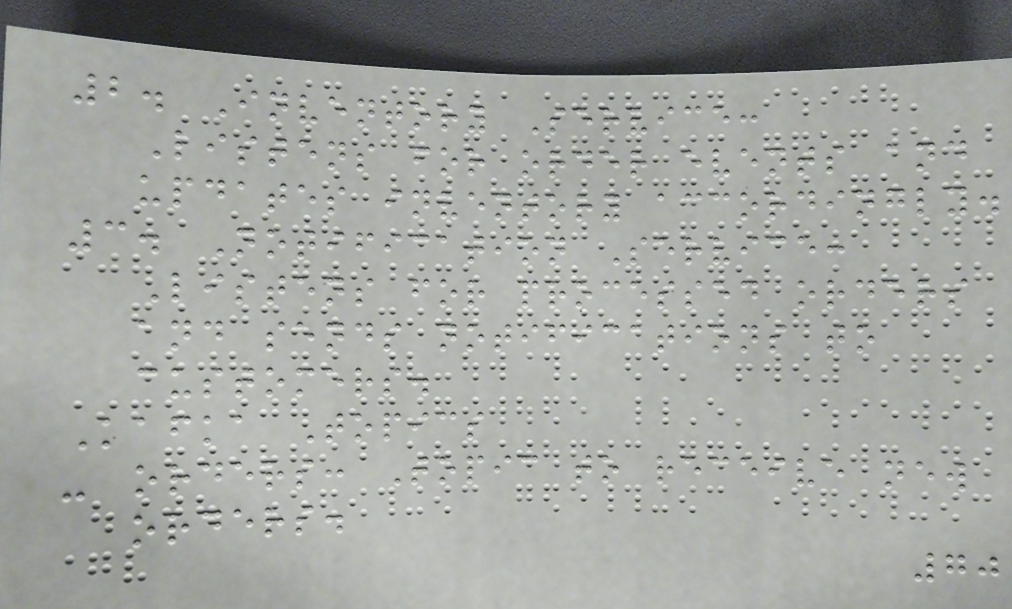2. Inventory Service:
Listens for order events and
updates inventory accordingly.
3. Notification Service:
Listens for processed orders
and sends notifications to
customers.
Kafka Topics
- orders: Topic to receive new
orders.
70
